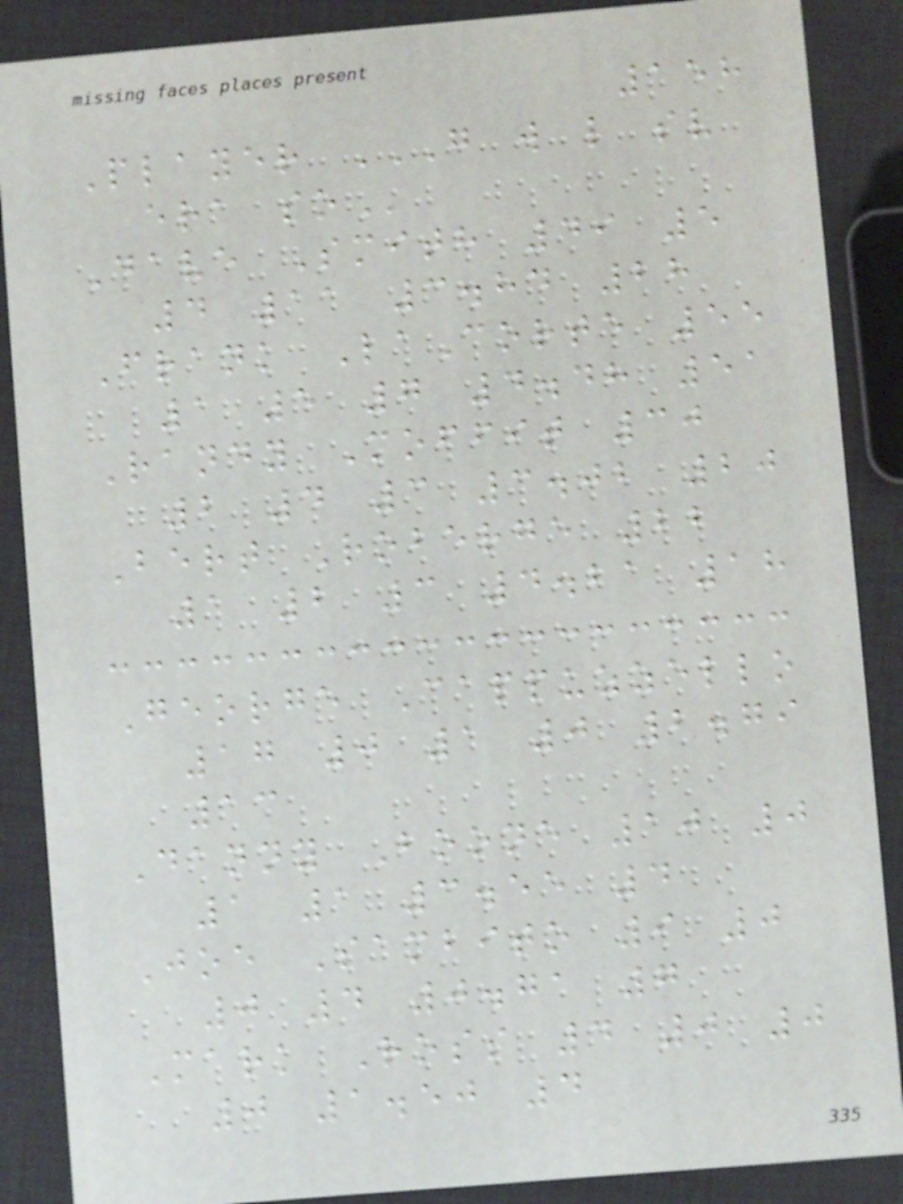158
Player G W L SV
ERA SO
Dave Smith 49 5
4 11 3.84 28
Frank LaCorte 55
1 5 7 4.48 51
Randy Moffit 30
2 4 3 3.02 20
Bert Roberge 22
1 2 3 4.21 18
George Cappuzzello
17 0 1 0 2.79
13
Danny Boone 10 0
1 1 3.55 4
Joe Sambito 9 0
0 4 0.71 7
Mark Ross 4 0 0
0 1.50 4
